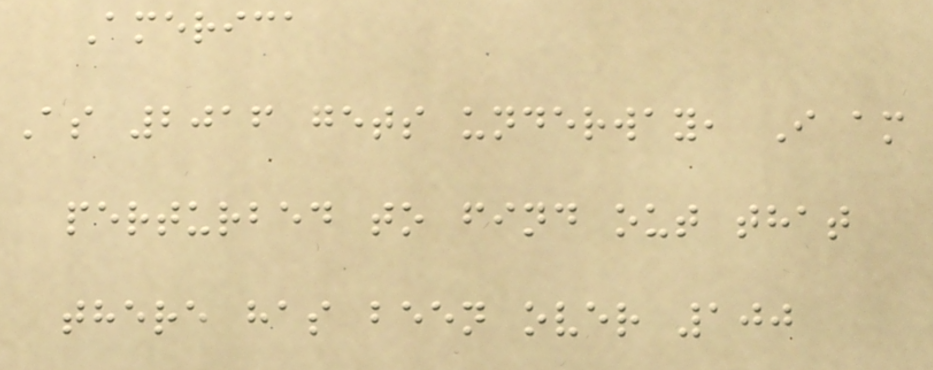America
As 2016 gets underway, I am
perturbed to find out that
there has been over 100
